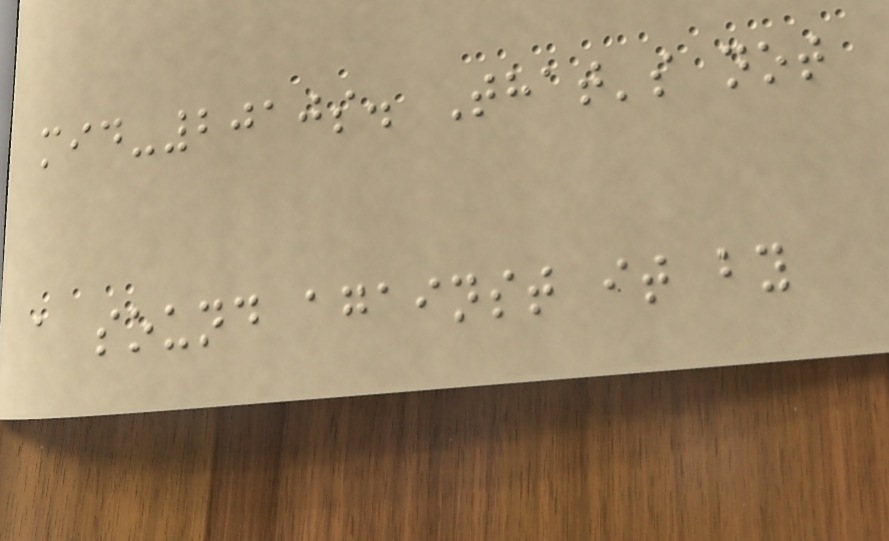mid-2010s. That's not
a sound against it by
